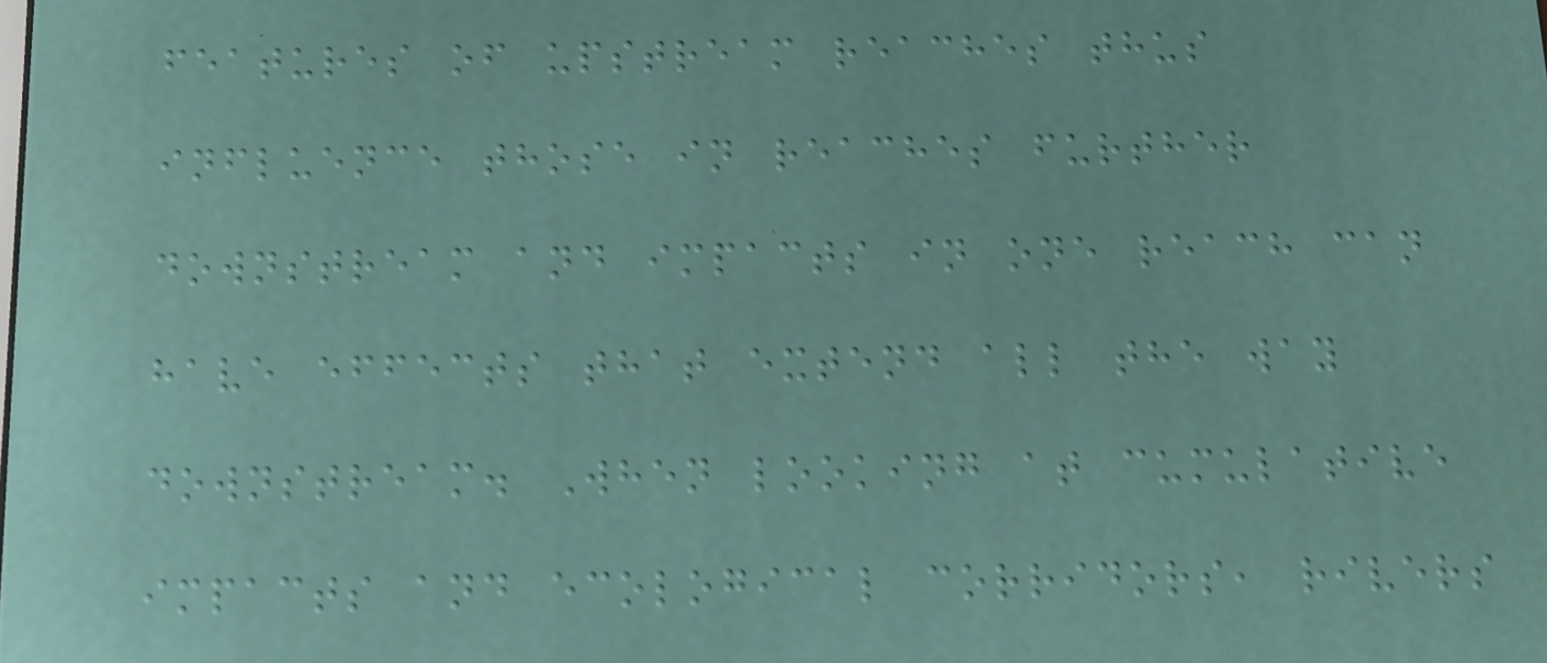features of upstream reaches thus
influence those in reaches further
downstream and impacts in one reach can
have effects that extend all the way
downstream. When looking at cumulative
impacts and ecological corridors, rivers
